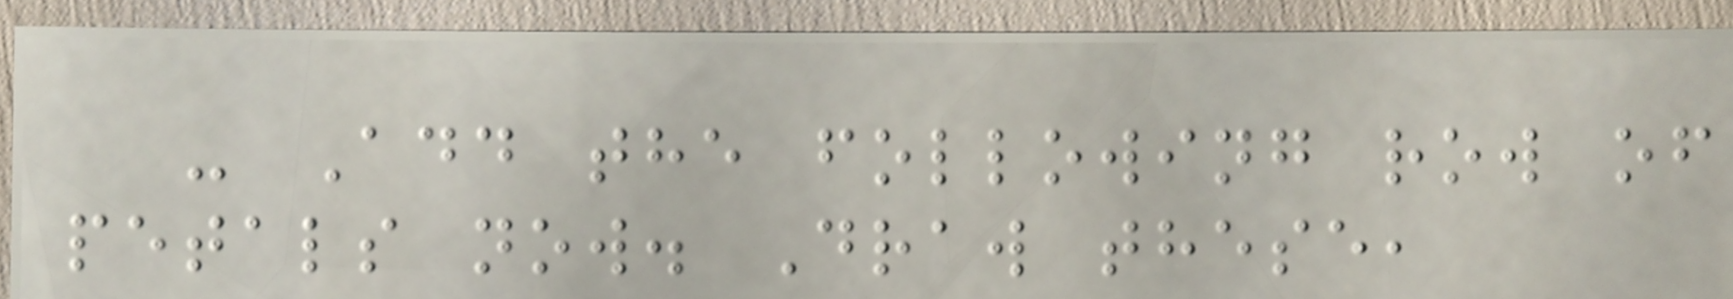- Add the following row of
petals now. Draw these,
